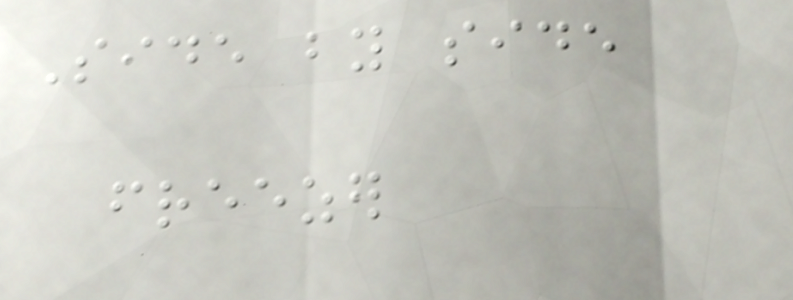Side by side
freezer
